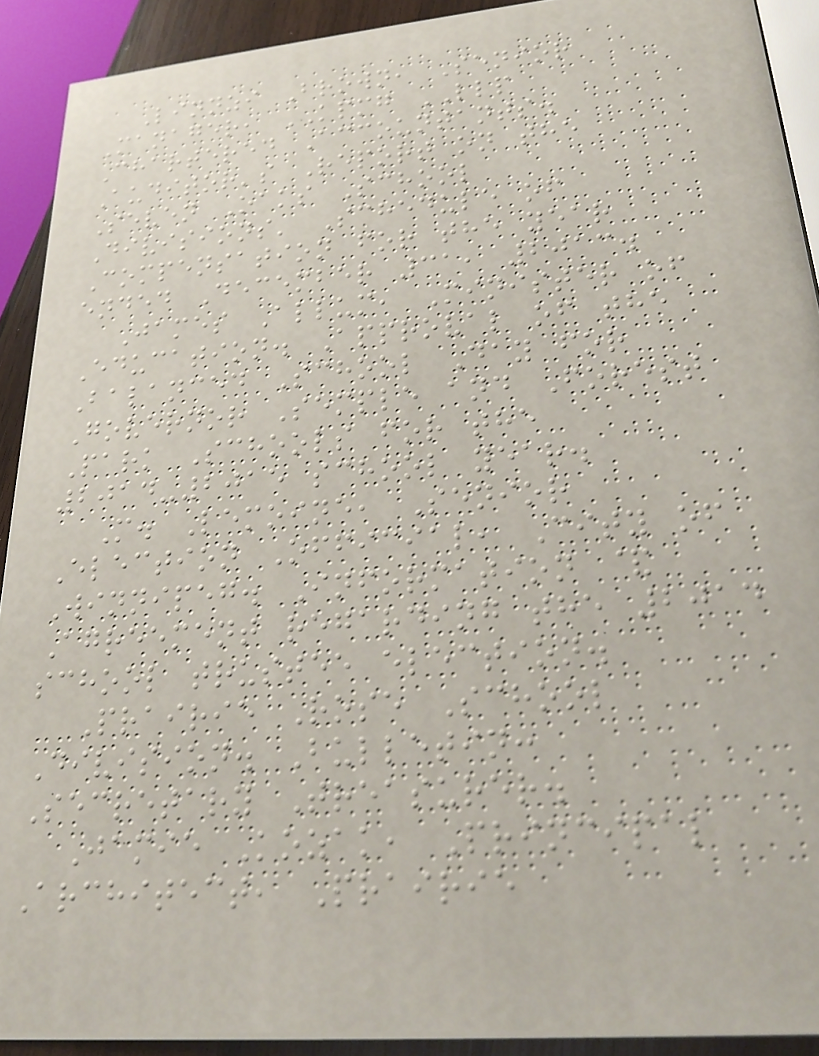Linnzi Brown, Senior
Manager, KPMG LLP
Chartered Accountants.
Auditor's Report on the
Seven Oaks School
Divisions' Schedule of
Compensation for the year
ended December 31, 2013.
James Allum, Minister of
Education. Approval of the
Balanced School Day for
Governor Semple and Forest
Park Schools for the
2014-2015 school year.
M. Lemoine, Senior
Election Official, City of
Winnipeg. Information &
Agreement regarding the 2014
school trustee election.
Prairie Rose School
Division. Bulletin:
Secretary Treasurer.
Jamie Kozak, Principal
Architect, Prairie
